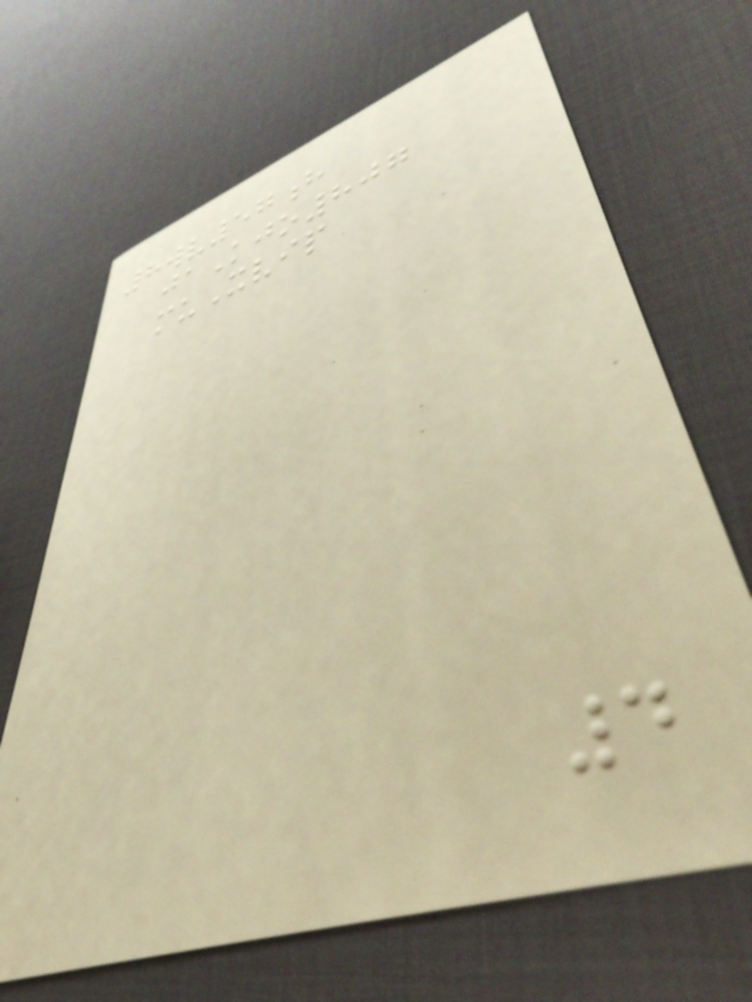8wv57h
jaKjo807
muXvip
4
